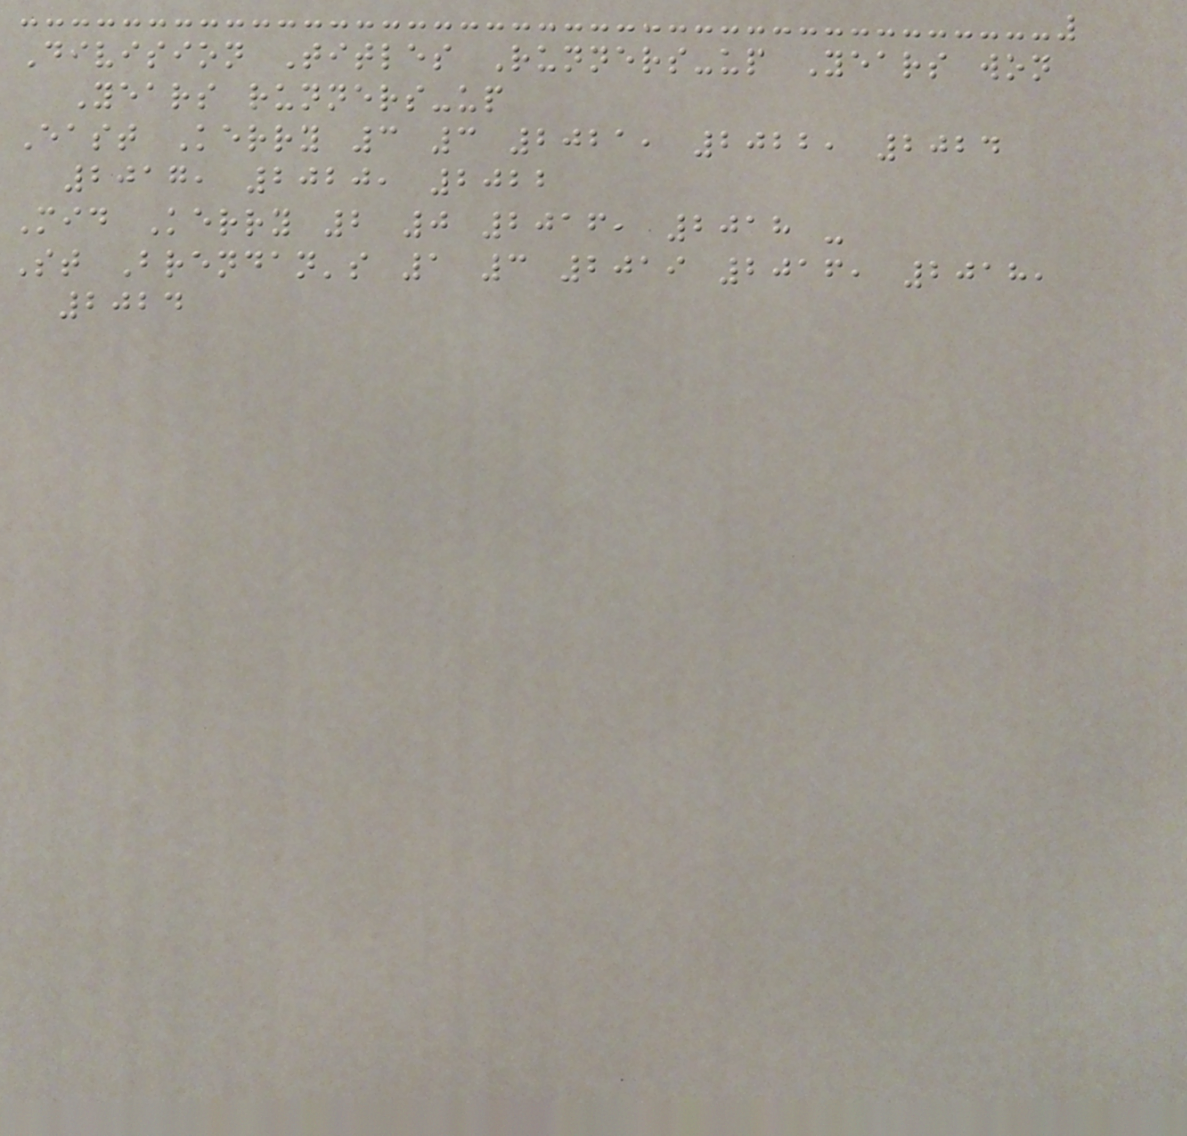Division Titles Runners-up Years won
Years runners-up
East Kerry 3 3 2021, 2022, 2024
2017, 2020, 2022
Mid Kerry 2 0 2016, 2018 -
St Brendan's 1 3 2019 2016, 2018,
2024
